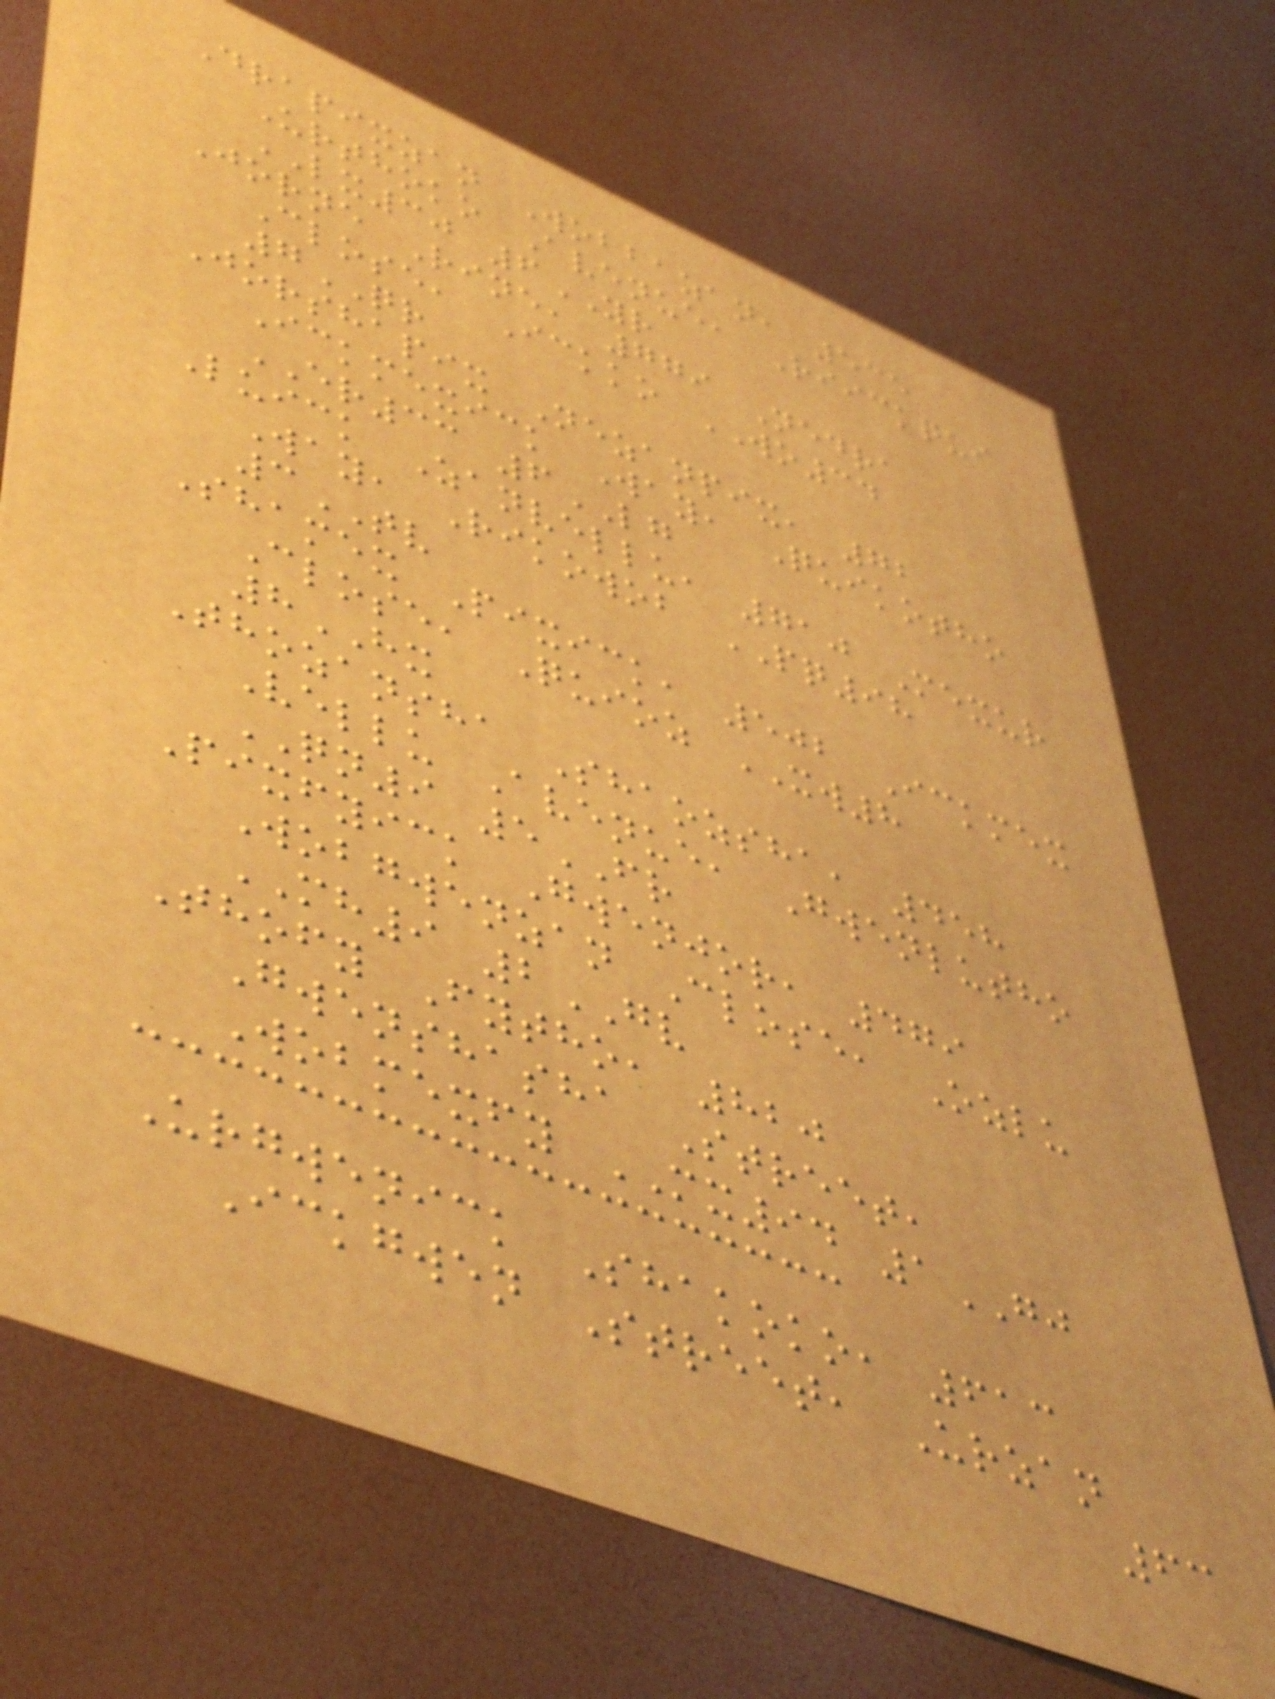Drapixzan Wobbazan, 535
Urthoko Avenue, Riickqui
LX30 6YR
Jorne Rine, 779 Nedra
Close, Ickko WO34
7QR
Jorshapix Nezanpix, 72
Ickmexick Way, Quikotho
ER33 6LG
Luick Zanvellu, 710 Mexur
Way, Rikowob PQ98
3TV
Shamex Pixick, 502 Ickmex
Close, Quioz XW8
8HX
Thozansha Shaozsha, 458
Vellu Avenue, Gwenlutho
QN9 5FR
Pixfyick Gwenjor, 479
Wobgwenzan Close, Ozlu
MH9 2GV
Thofy Fytho, 820
Gwenshasha Street,
Wobmexfy MX94 1GJ
Urgwenick Shakoko, 613
Ickgwen Street, Urzan
63
